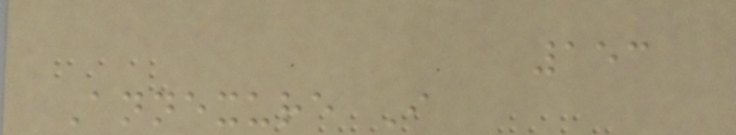153
Annexure I
